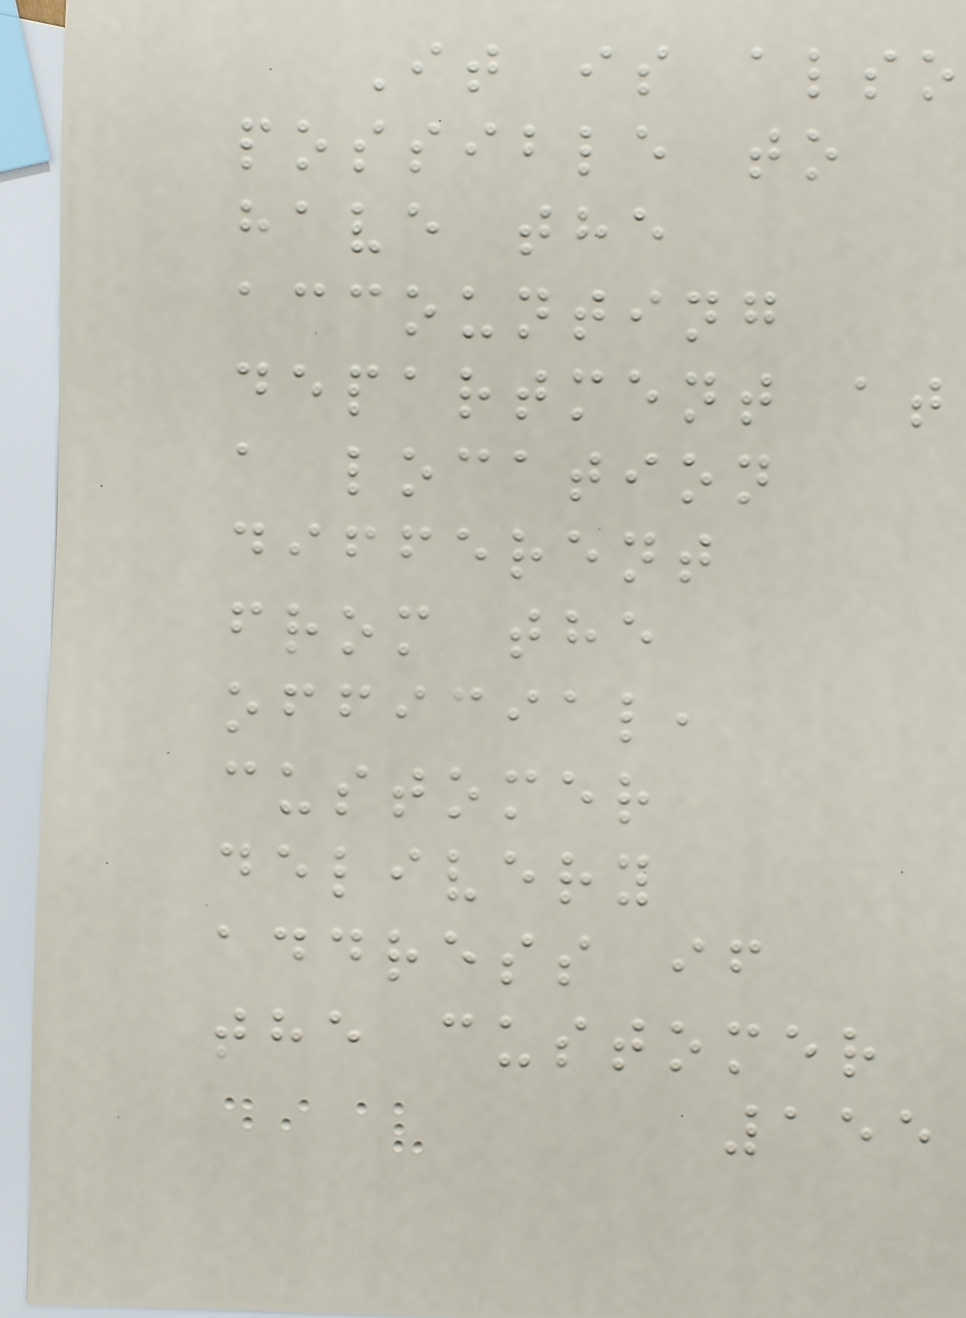It is also
possible to
have the
accounting
department at
a location
different
from the
official,
customer
delivery
address if
the customer
155
